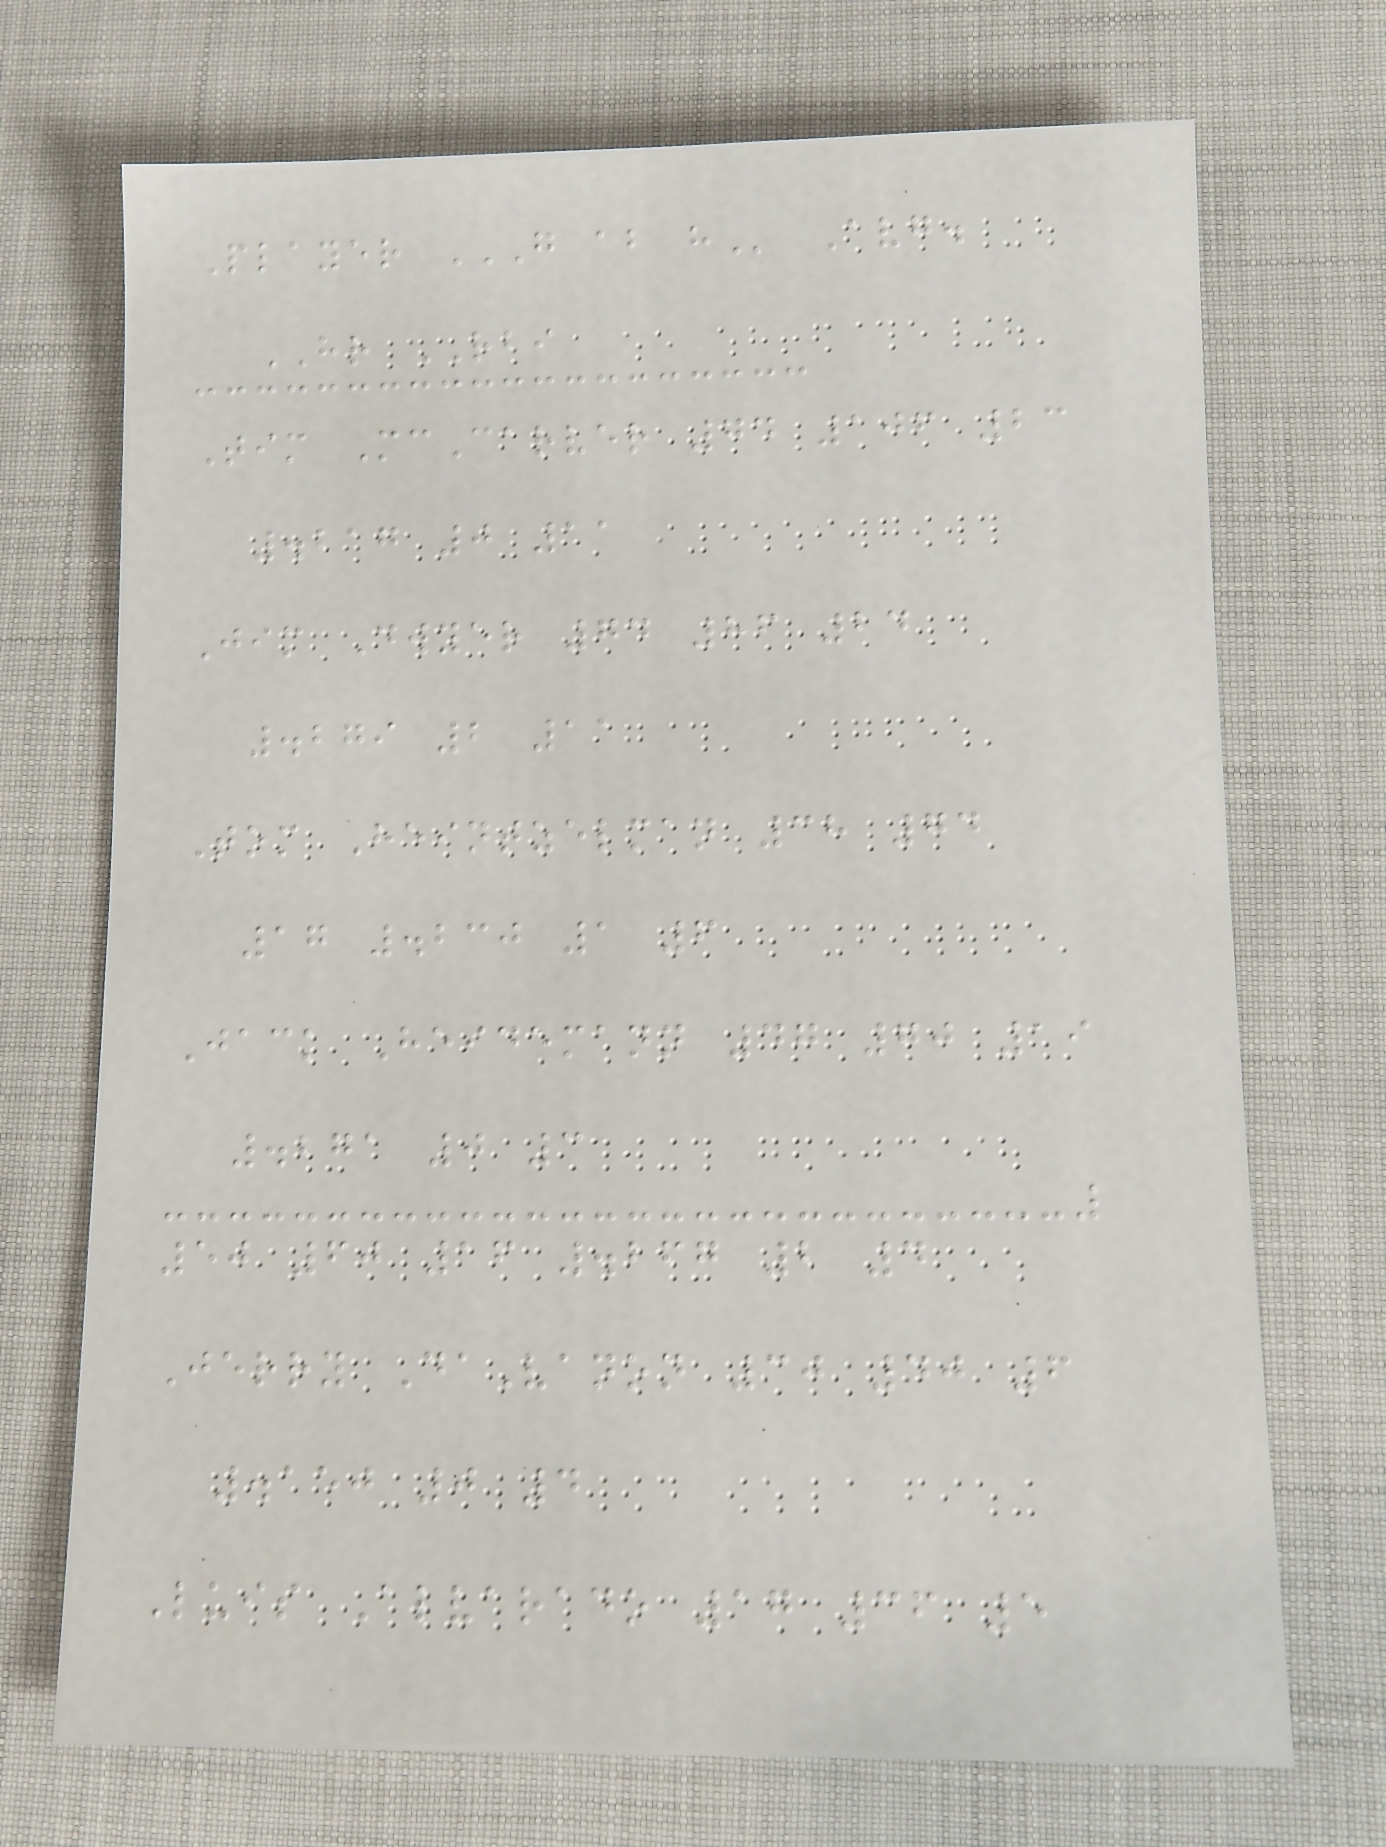Player G AB H Avg.
HR RBI
Tim McCarver 74 106 23
.217 0 11
Jim Dwyer 74 86 24
.279 2 11
Tom Heintzelman 38 74
17 .230 1 6
Jack Heidemann 47 70 19
.271 0 3
50 60 16 .267 2 4
Jerry DaVanon 30 40 6
.150 0 4
Luis Alvarado 17 36 5
